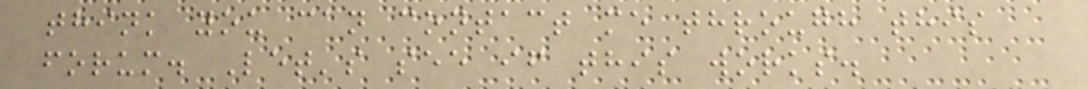think you can contact me through this
forum. Let's see if this works.
